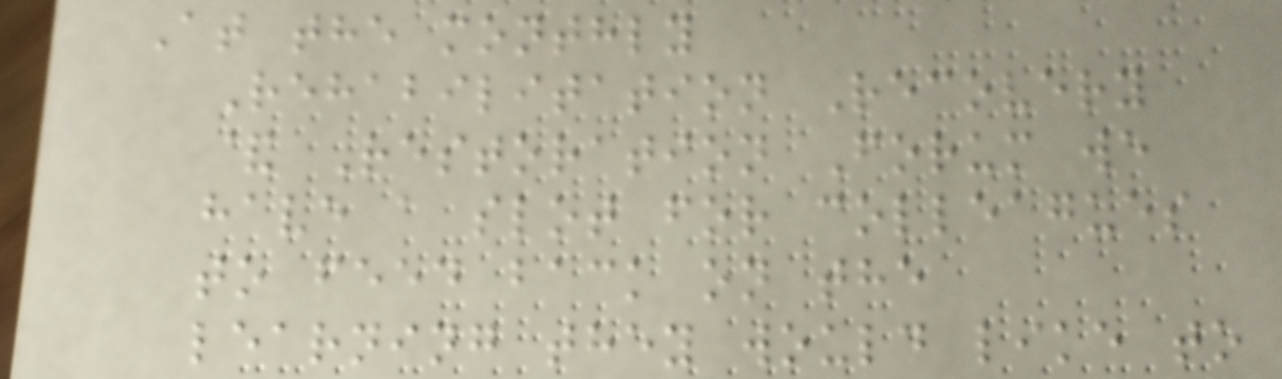At the monthly
Rehabilitation Recovery
& Restoration Forum we
have a slot for colleagues
to feed back on the
learning they would like to
